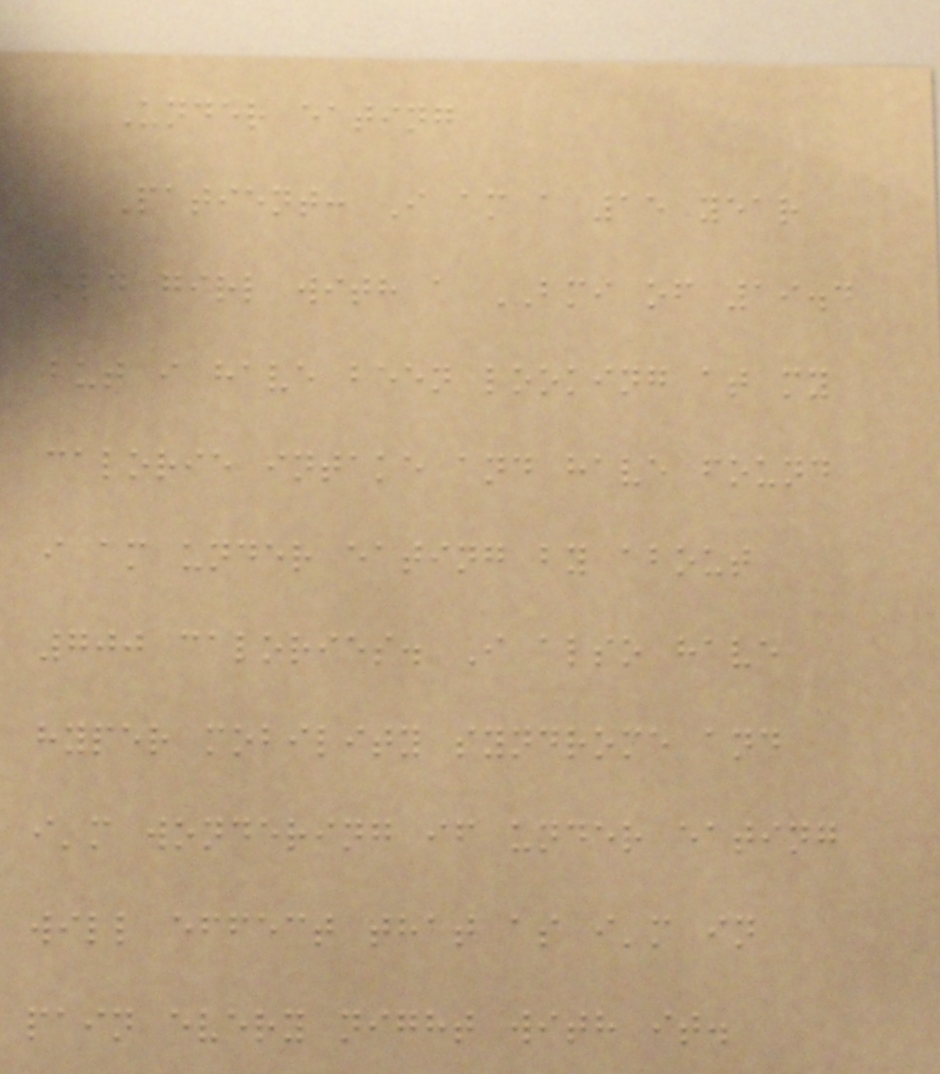Under eating
Patient: I am a 15 year
old girl with a BMI of 19.4
but i have been looking at my
calorie intake and have found
i am under eating by about
700 calories. I also have
hyper mobility syndrome and
i'm wondering if under eating
will effect that as i'm in
pain every night with it.
